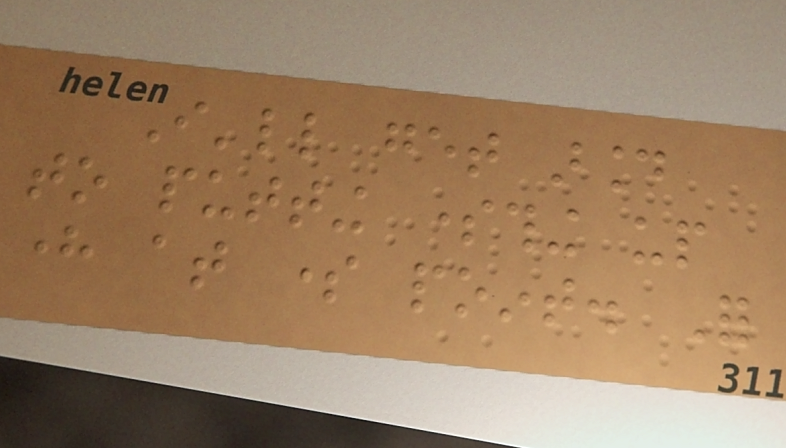I'll get around
to putting something up
here at some point. For
